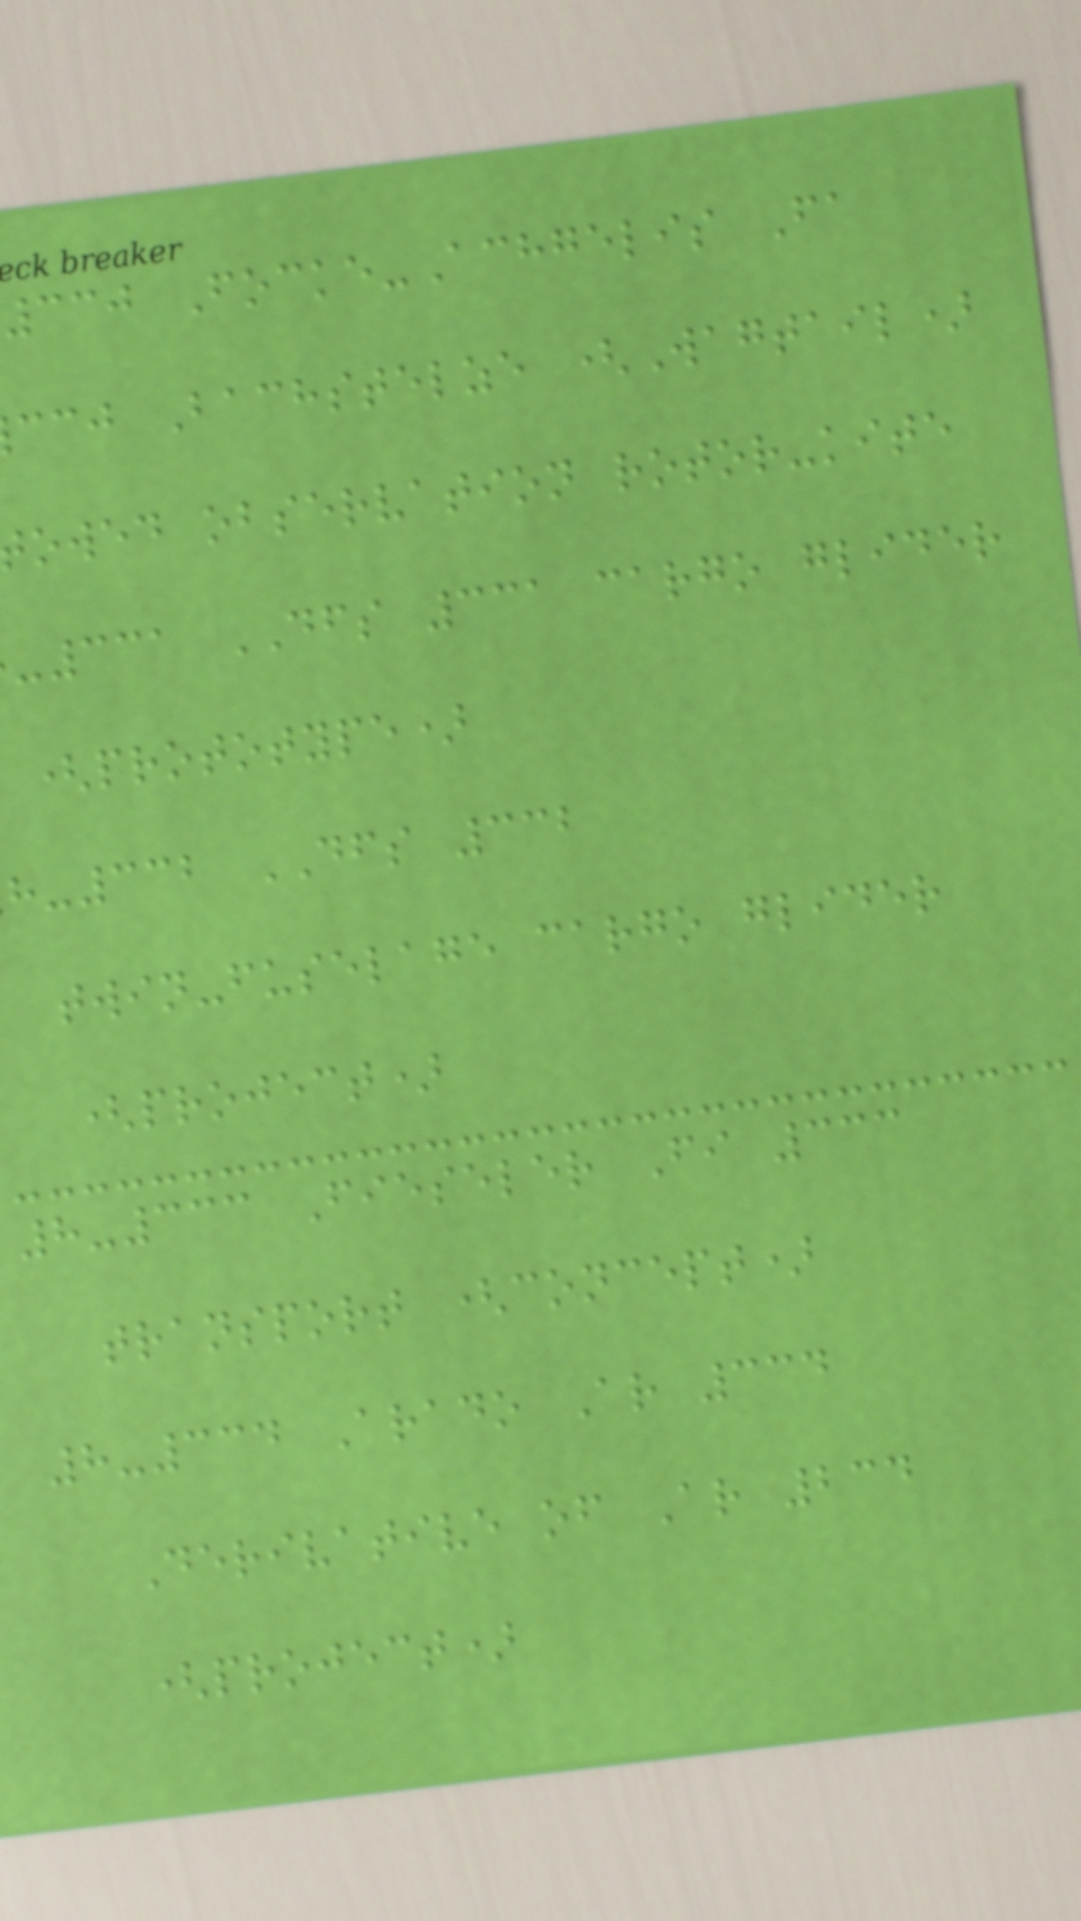330 Focke-Achgelis Fa
ccj Bachstelze (Wagtail)
owed observation rotor-kite
-331 DFS 331 cargo glider
(prototype)
-332 DFS 332
twin-fuselage cargo glider
(project)
8-333 Fieseler Fi 333
transport (concept)
8-334 Arado Ar 334
Derivative of Ar 234
(project)
